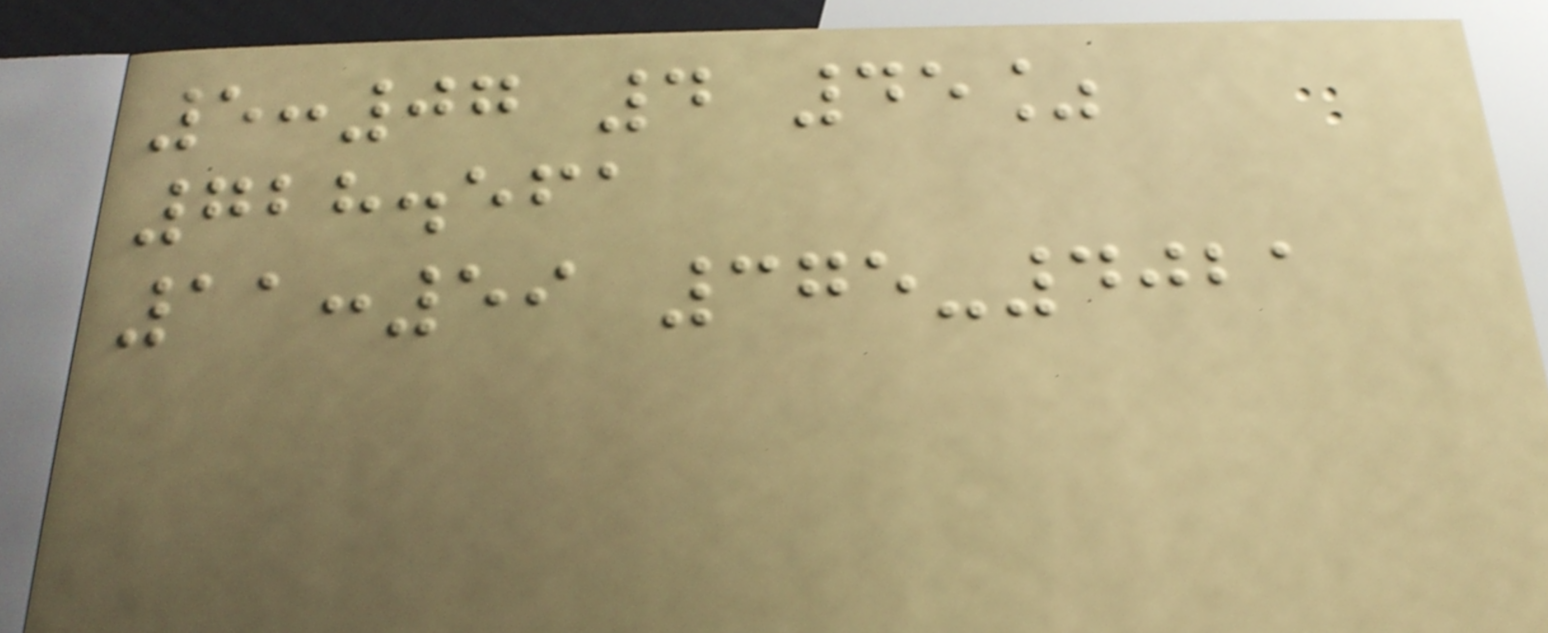5:07 4 45%
728.561
11:59 375-4021
